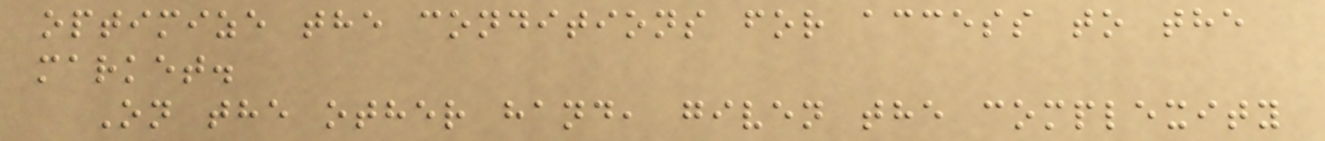optimize the conditions for access to the
market.
On the other hand, given the complexity
